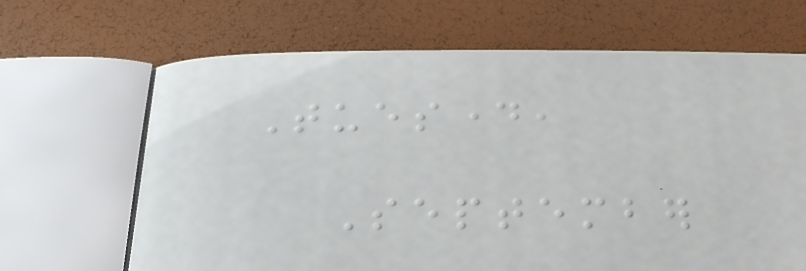Tuesday,
September
